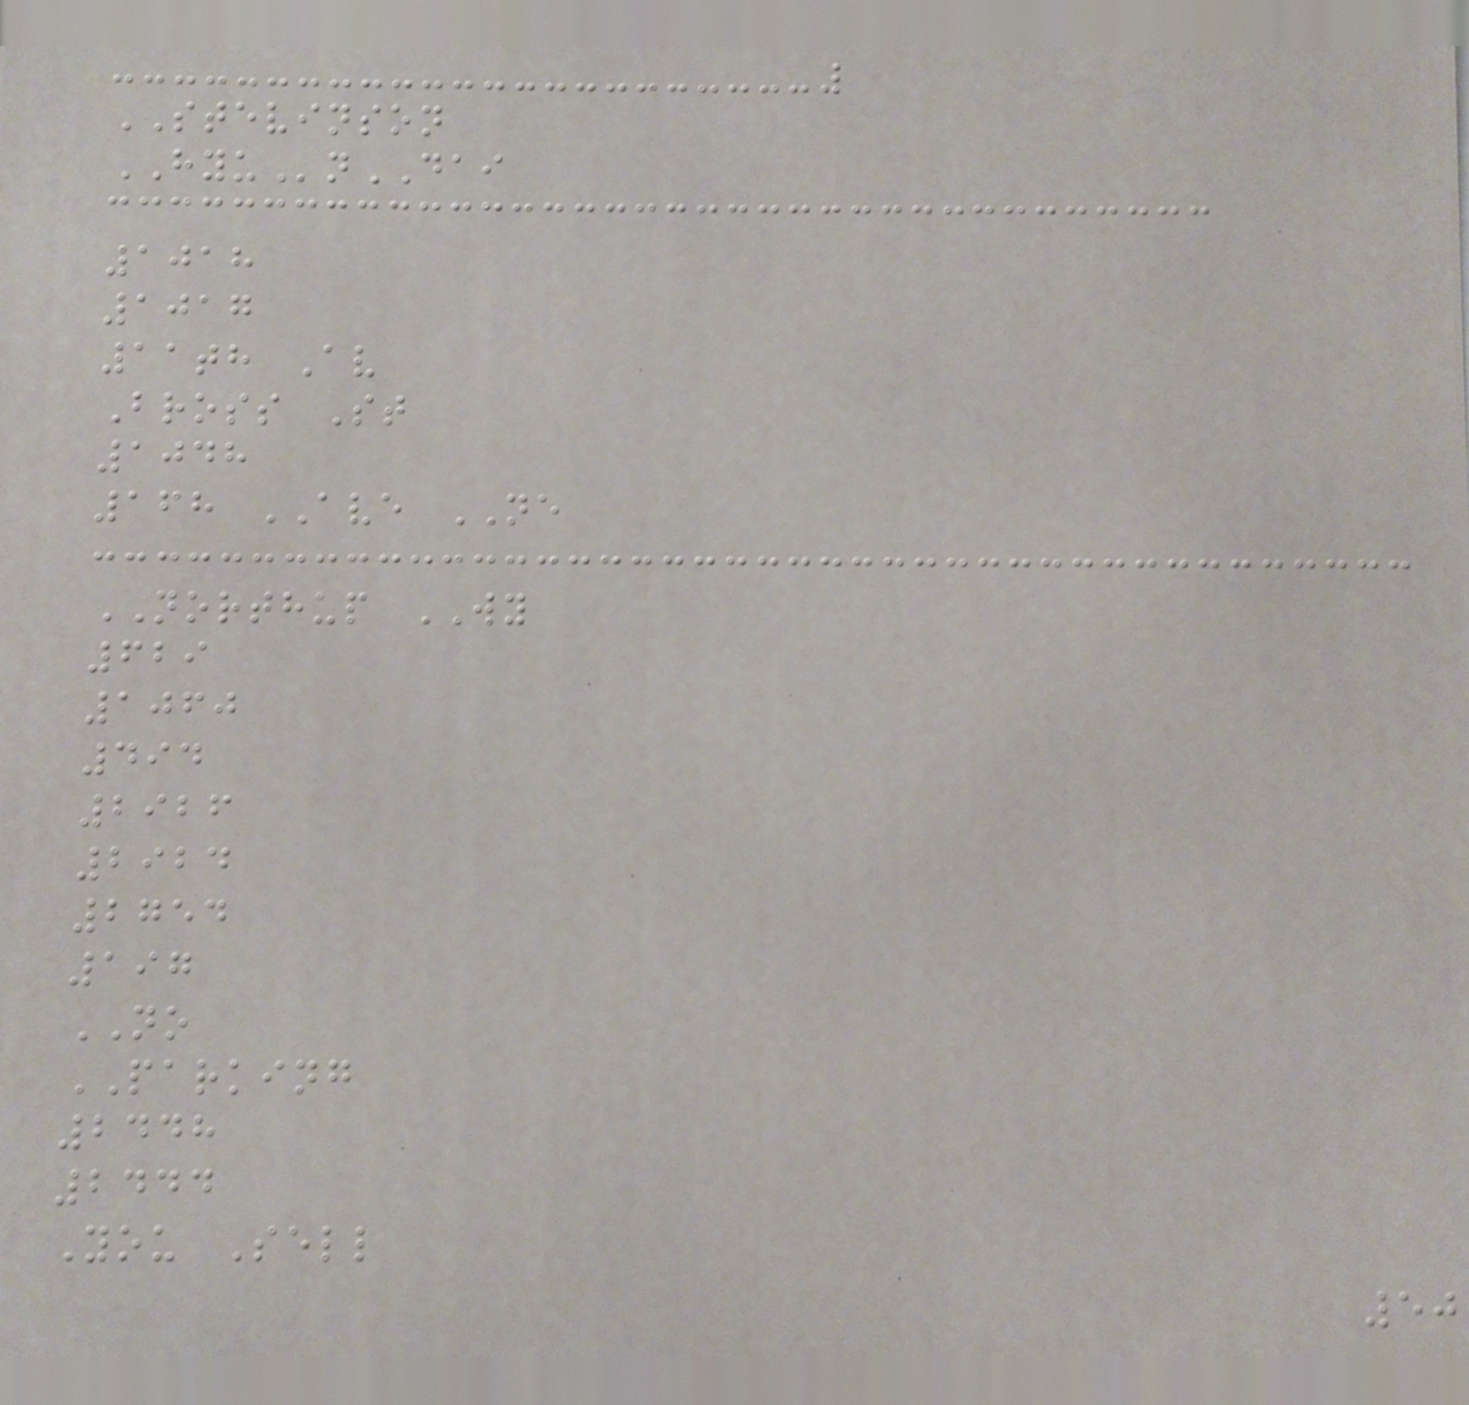STEVINSON
HYUnDAI
1018
1017
11th Av
Bross St
1048
168 AVE NE
NORTHUP WY
629
1060
494
2926
2924
2754
197
NO
PARKING
2448
2444
You Sell
50
